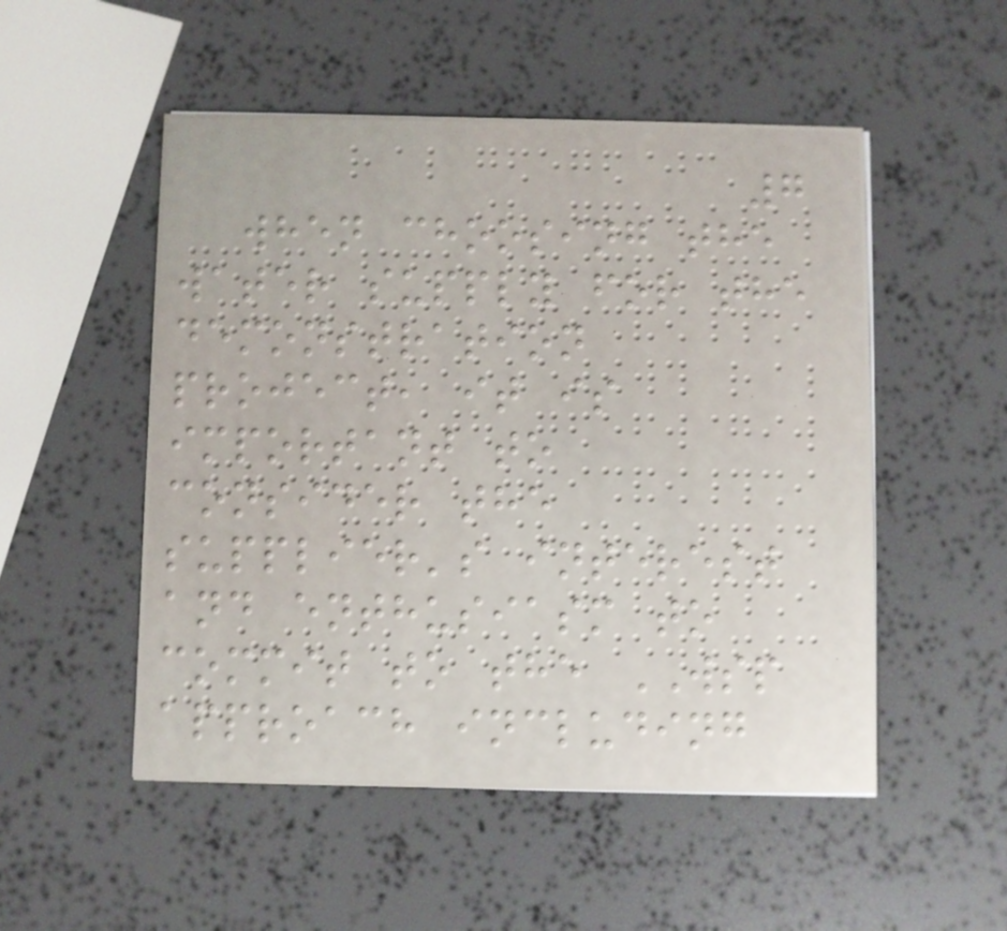7
when choosing the
water supply for the
demonstration
project, it is
important to
consider the
supplier's interest
and enthusiasm to
commit to the WSP
approach including
